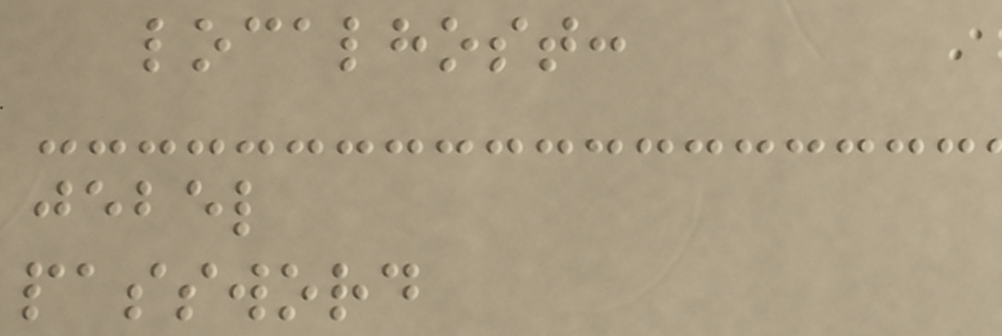localhost:
jebel
password
